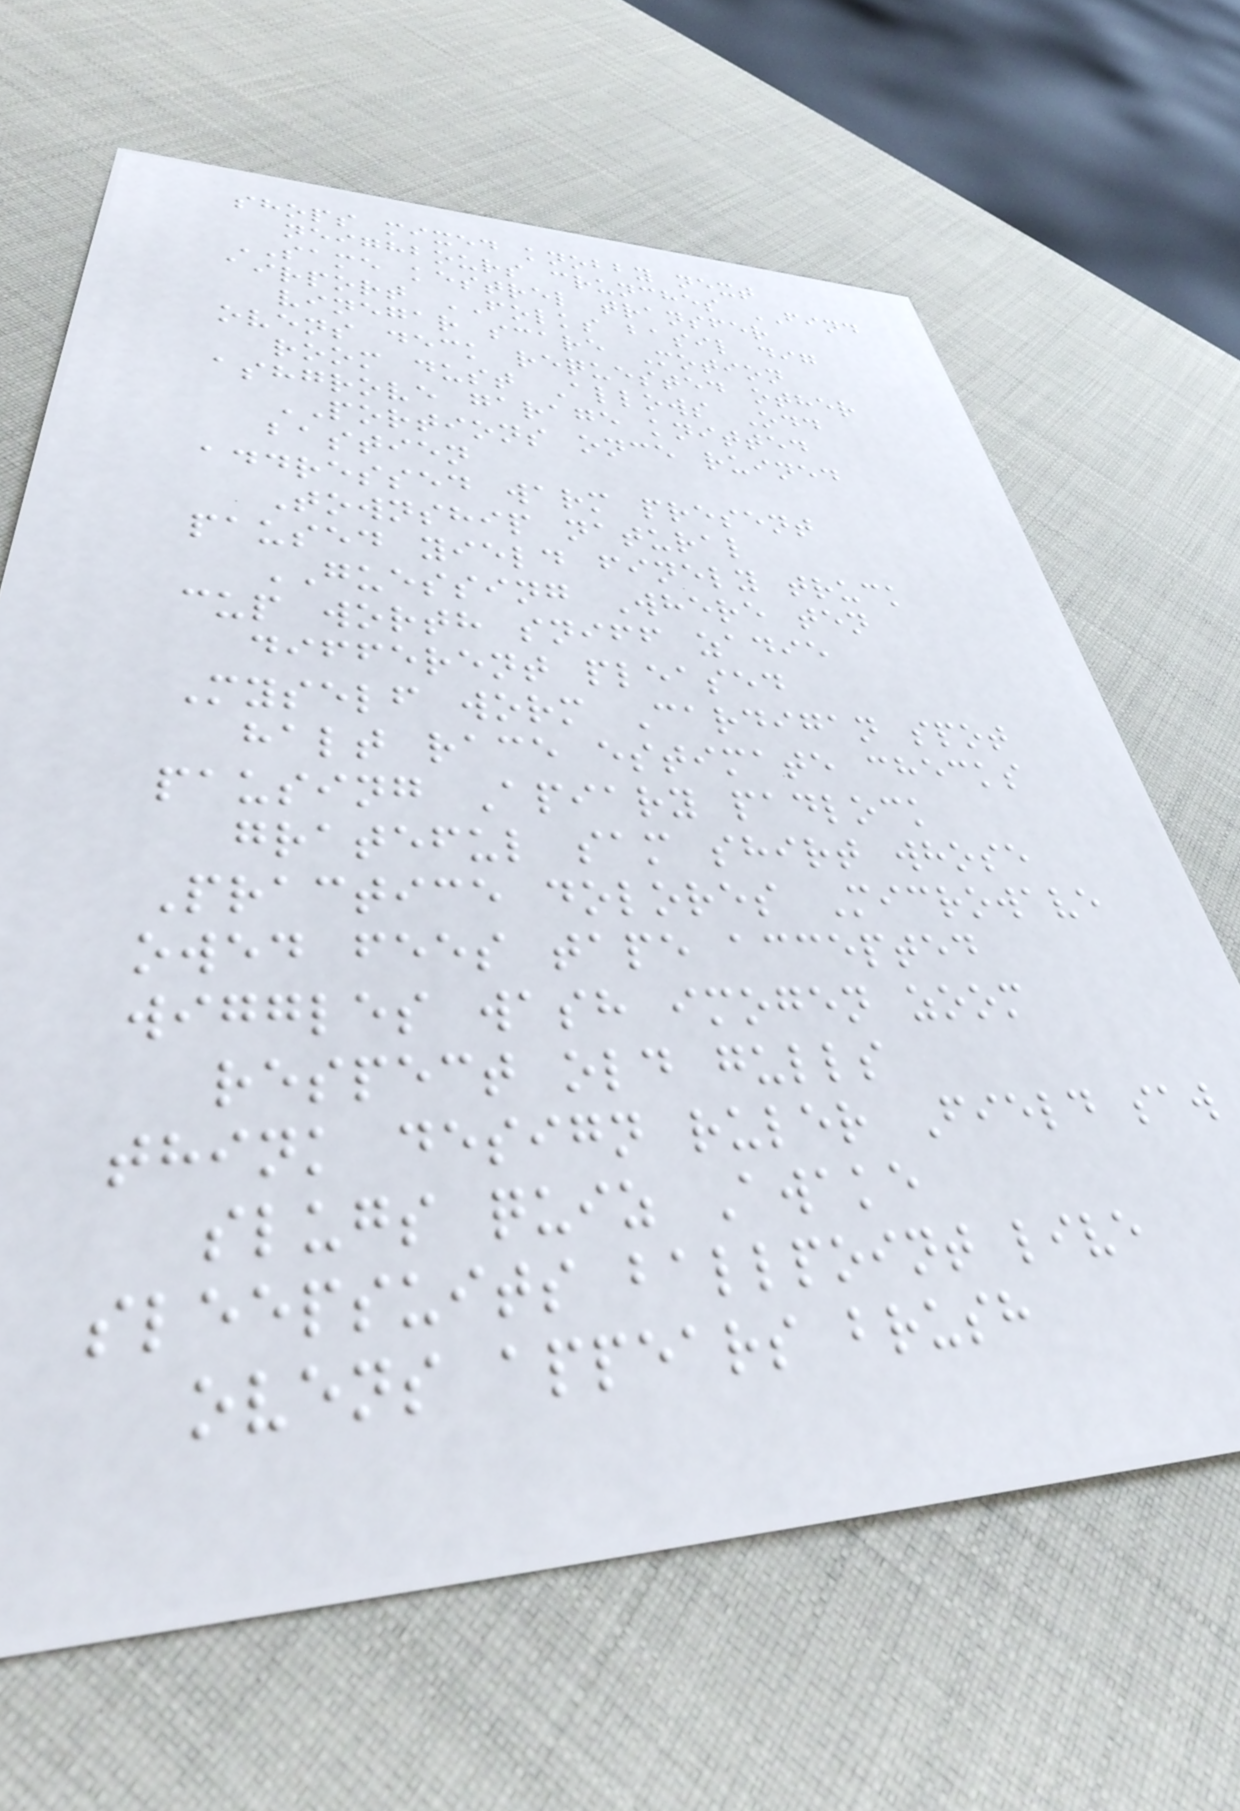shops mixed knobby next
neighbours crunches FIND
SAME kestrel transfer
airport FOLKS basil dig
vinegar scare Motion
ovens deck requested other
room dust Allows Odd
ashgrove garage knitted
PORTIONS once ruined
bastien
addressed warm present
Township natural
paused yield finely truck
GUESSING Where ten
cup worth sniff zadie
different pleased
Myself worm Cardigan spot
halt race estimate checks
pausing Apiary padlock
grateful sam shirt whose
Practice dolores Microwave
owed fees tape accepted
wiggles wash imogen zoom
respect old gulls
think design ruler Field saw
slugs quiz Awake
sleepsuits ballpoint live
ovens appears brush
